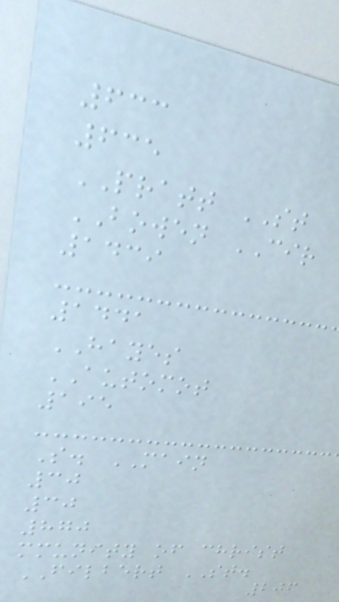633
635
PRATT ST
BOWEN CIR
1439
1441
HAYES
AUTOMOT
195
S. MAIN
30
30
870
mmunity of christ
FILBERT ST.
206
